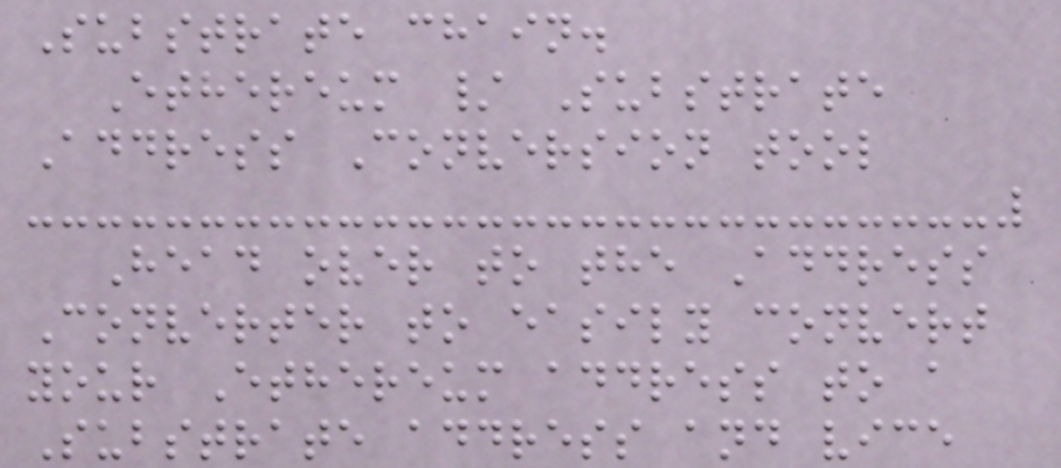Substrate chain.
Ethereum / Substrate
Address Conversion tool
Head over to the Address
Converter to easily convert
your Ethereum address to a
Substrate address and vice
